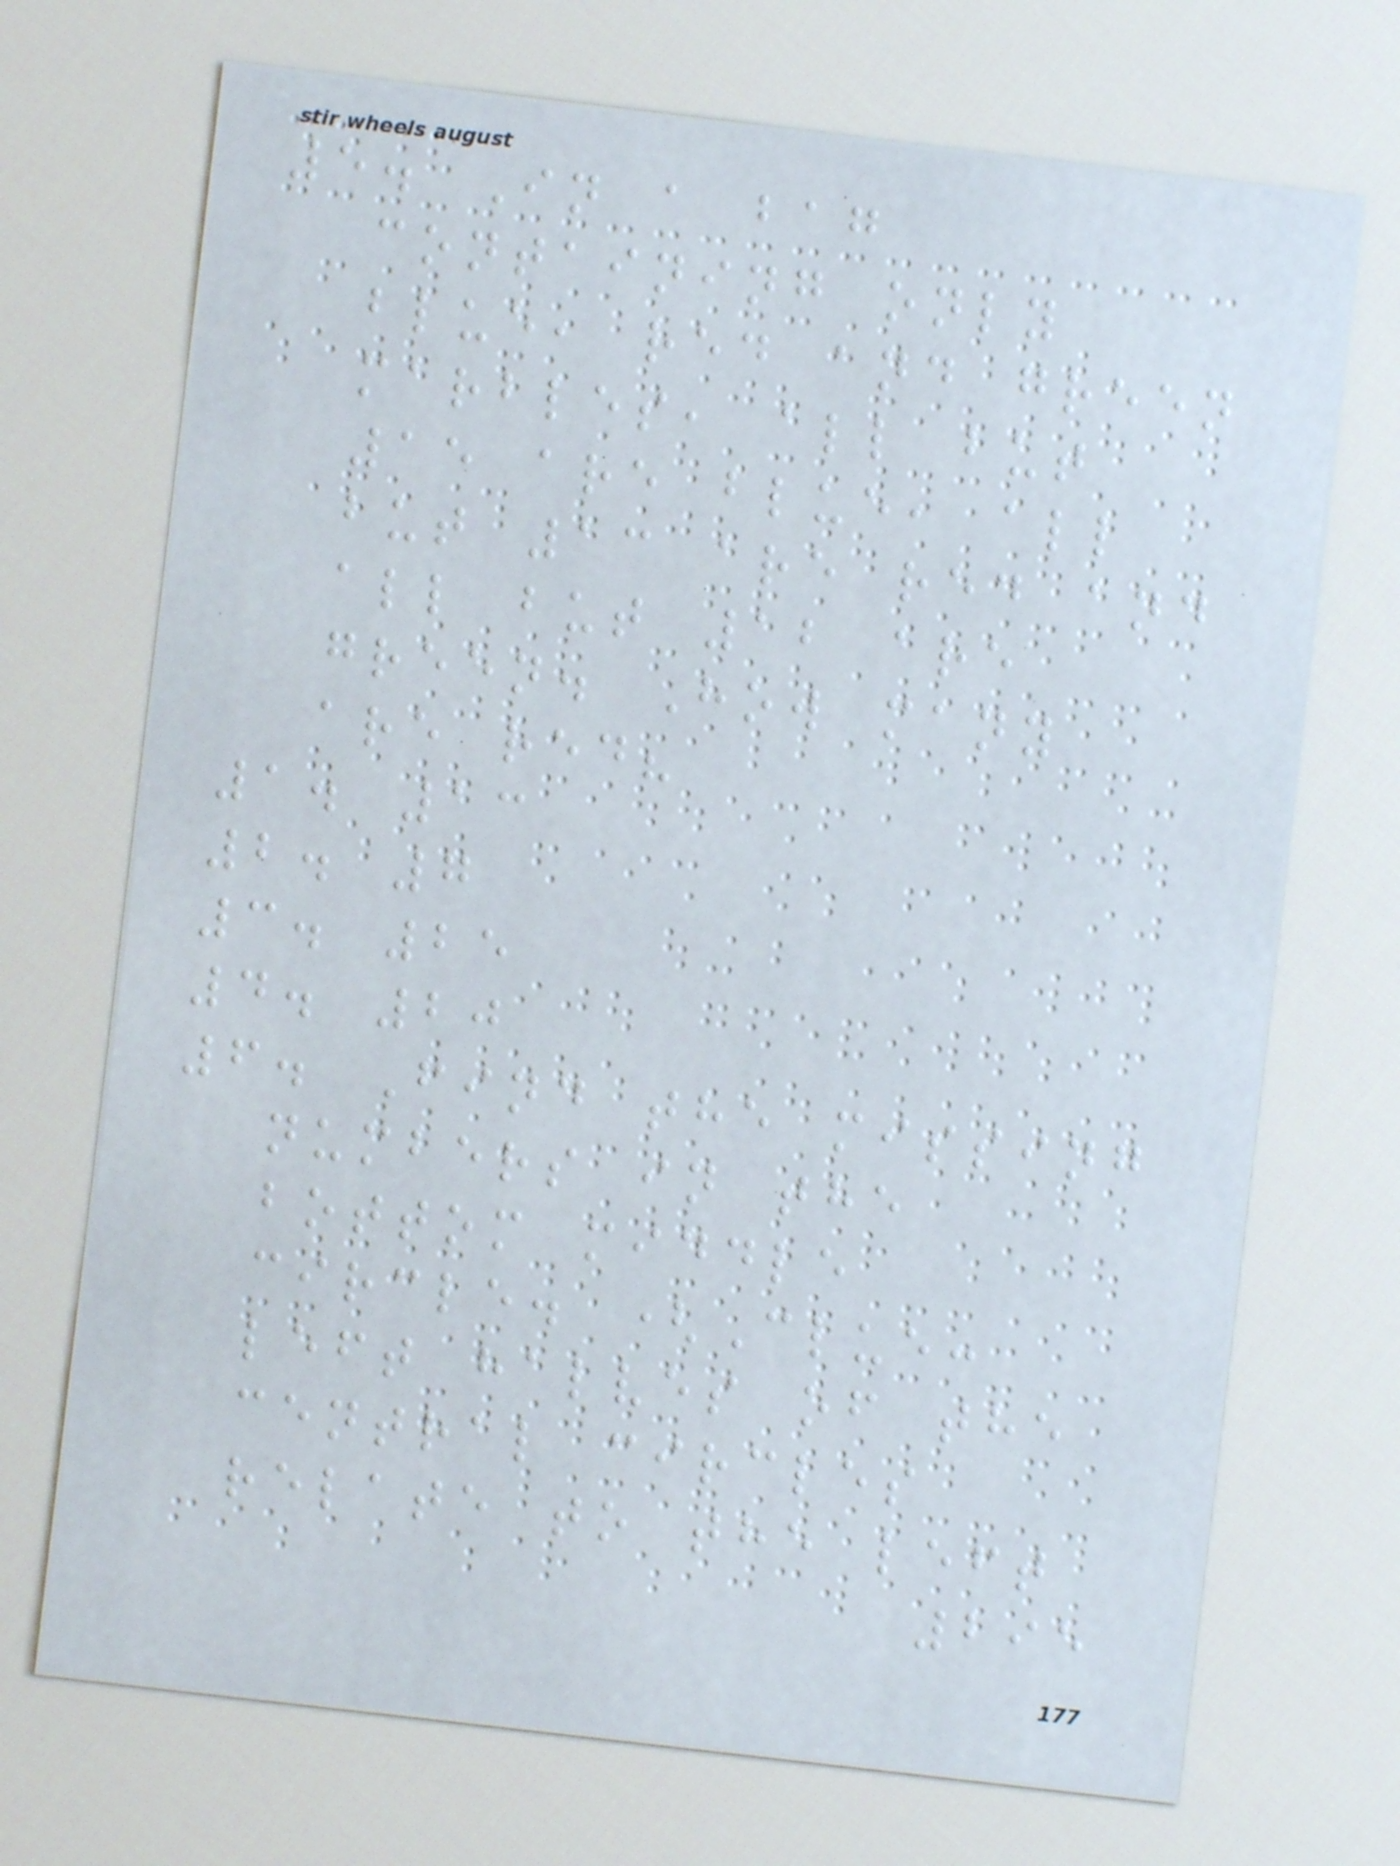5. In a bag
containing only
blue, red and green
marbles, all but
15 are blue, all
but 13 are red and
all but 12 are
green. How many
are red?
1. 13
2. 7
3. 25
4. 20
6. Find the missing
numbers in the
bottom middle
circle. (Clue:
left halves of the
central circles
relate to the left
295
